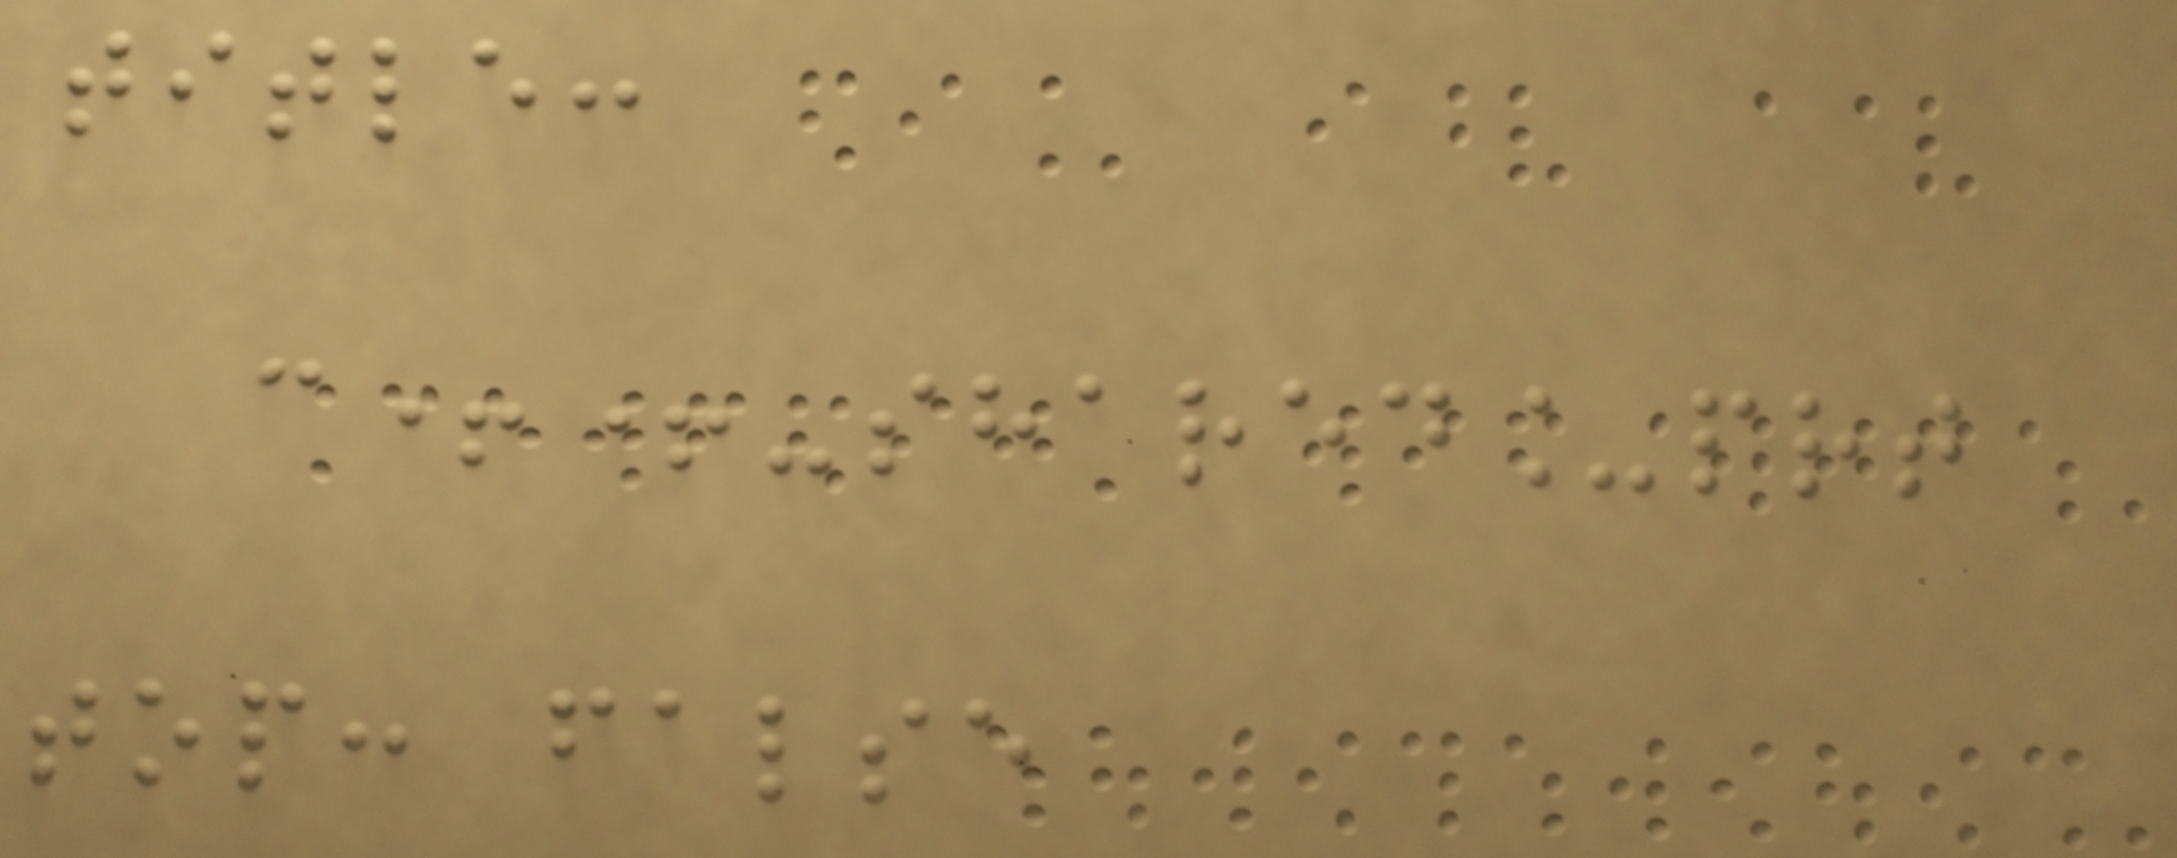title:
c++-shared_prt
top: false
